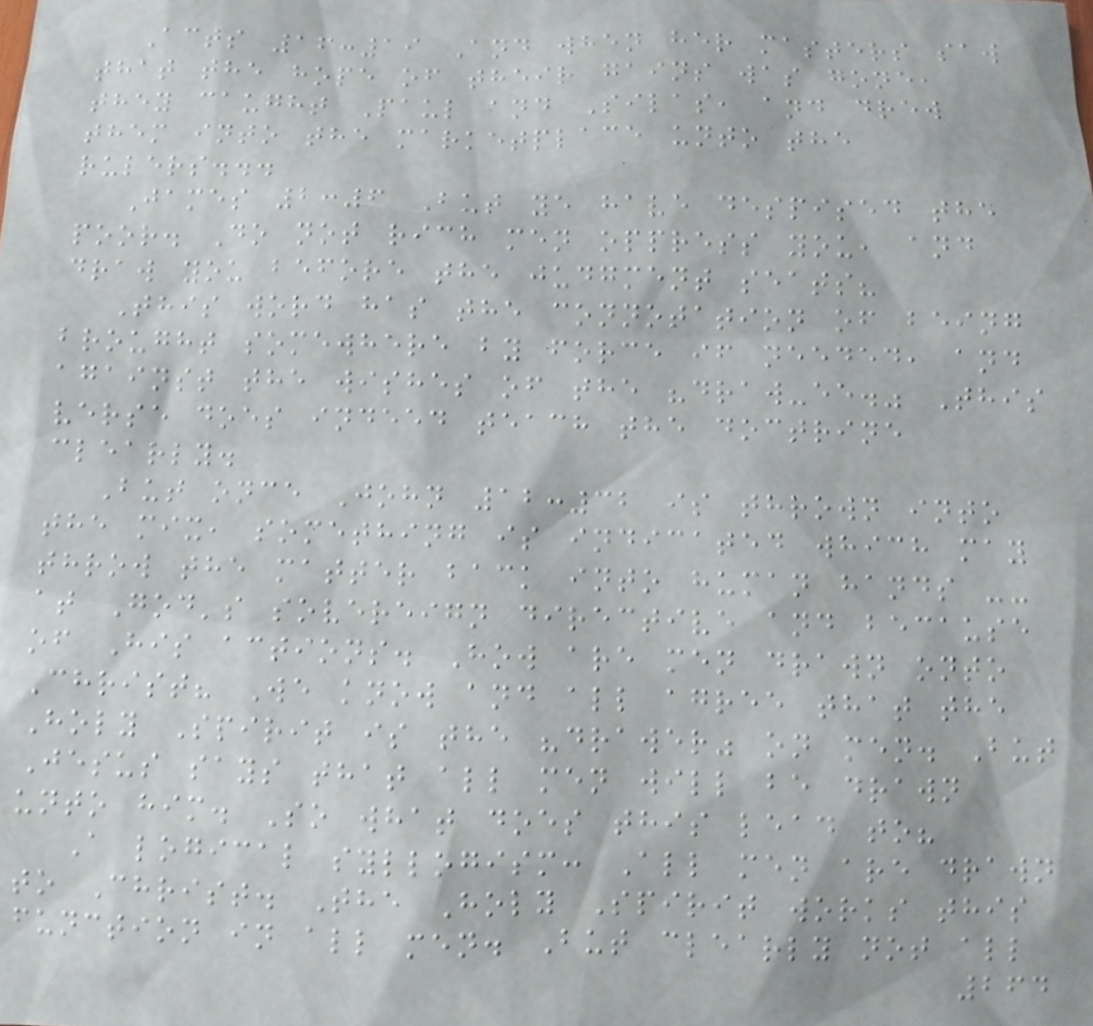Acts 16:19 And when her masters saw
that the hope of their gains was gone,
they caught Paul and Silas, and drew
them into the marketplace unto the
rulers...
James 2:6 But ye have despised the
poor. Do not rich men oppress you, and
draw you before the judgment seats?
This word has the connotation of being
brought somewhere by force if needed, and
against the wishes of the "draw-ee." This
verse does indeed teach the doctrine
clearly.
But once John 12:32 is thrown into
the mix, something is indicated which may
throw the matter back into human hands --
at God's sovereign directive and because
of His actions. How are men drawn onto
Christ? We know and all agree that the
Holy Spirit is the "drawer" on men. But
Jesus says that all men will be drawn
unto him. So what does this lead to?
A logical syllogism: All men are drawn
to Christ. The Holy Spirit works this
function in all men. But clearly not all
264
